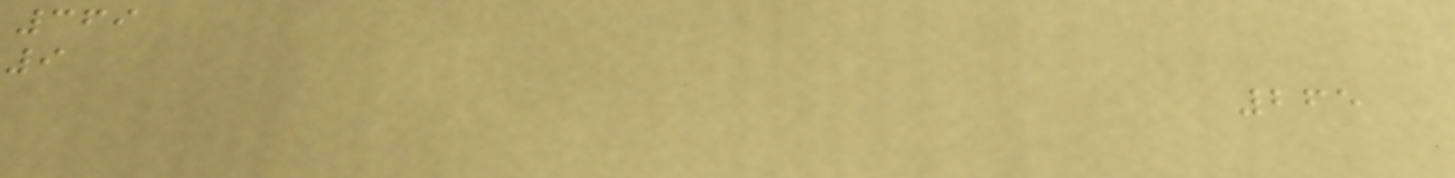369
9
265
